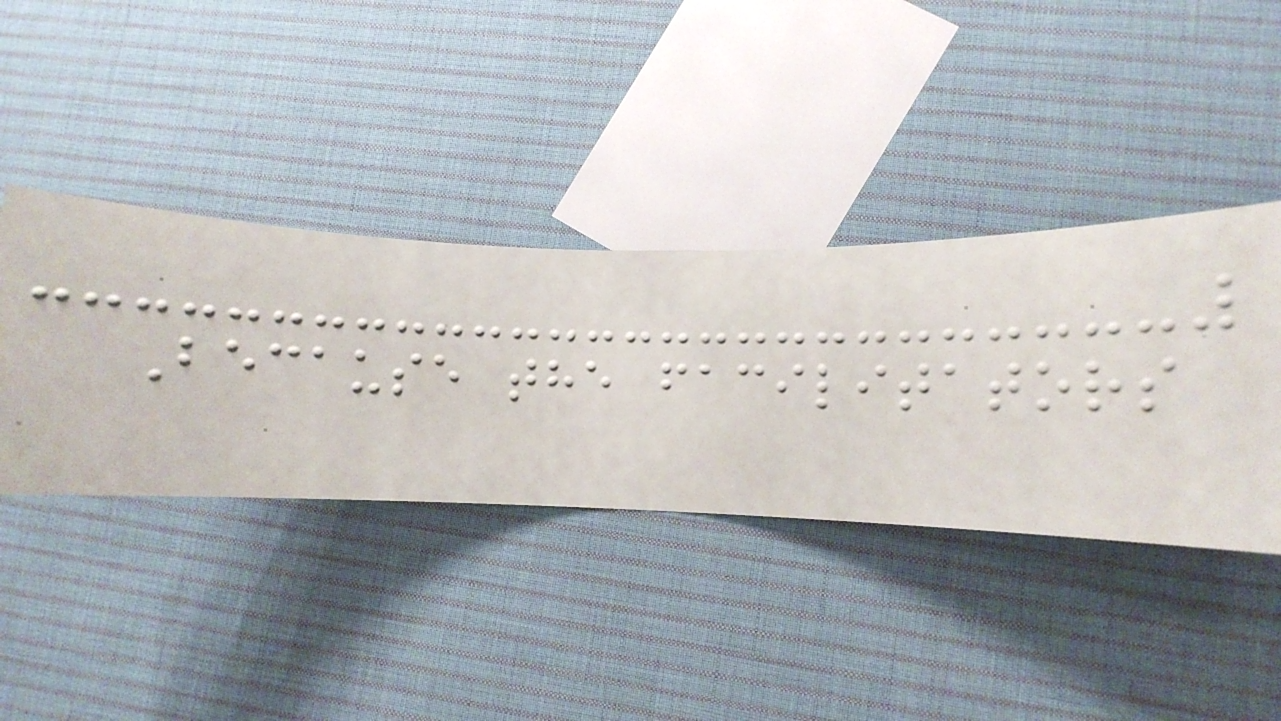Because the facilitators
